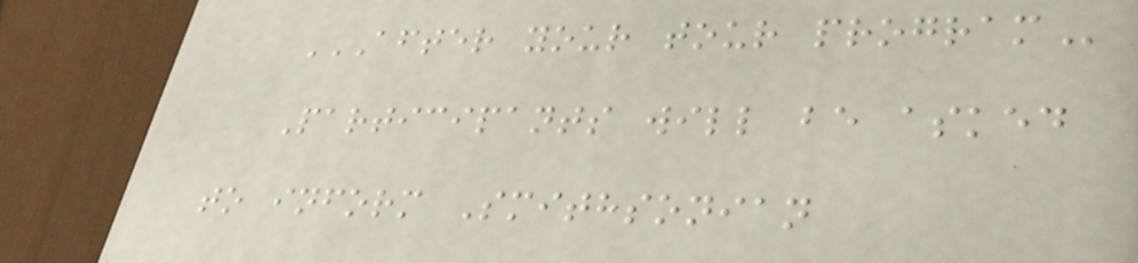AFTER YOUR TOUR PROGRAM
Participants will be asked
to inform Smithsonian
